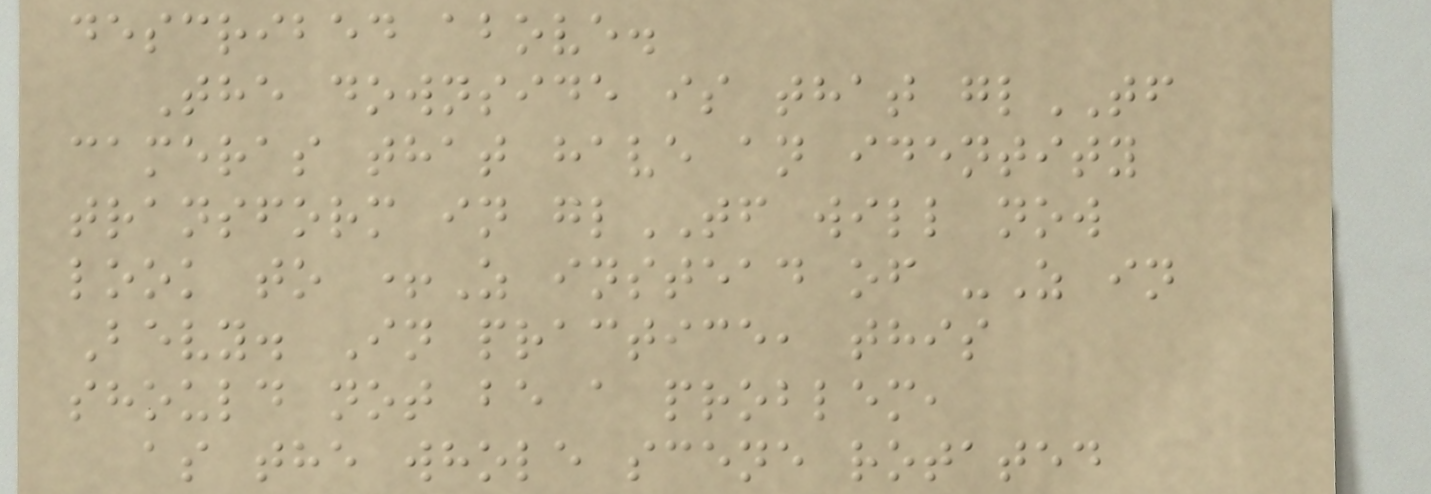described above.
The downside is that glTF
cameras that have an identity
transform in glTF will now
look to +Z instead of -Z in
Bevy. In practice, this
should not be a problem,
as the whole scene rotated
